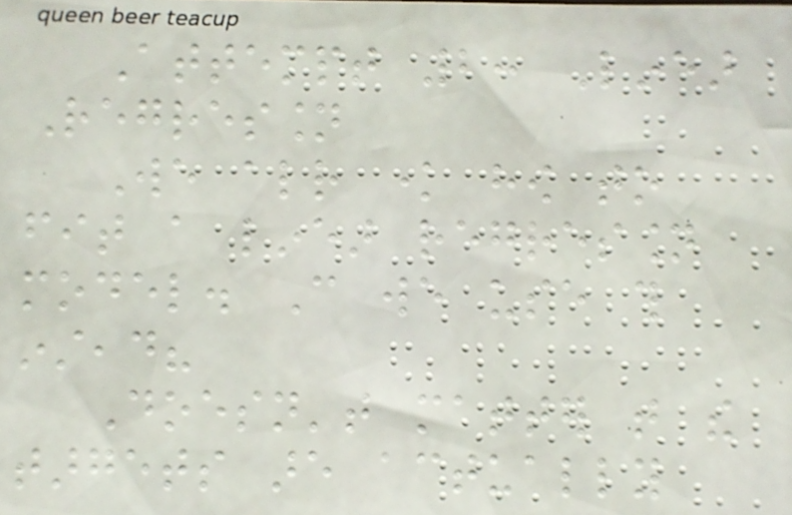Attempt 2: Linear
Regression
We already know how to
fit a linear regression
model. Can we use this
instead?
Doesn't matter that the
targets are actually
